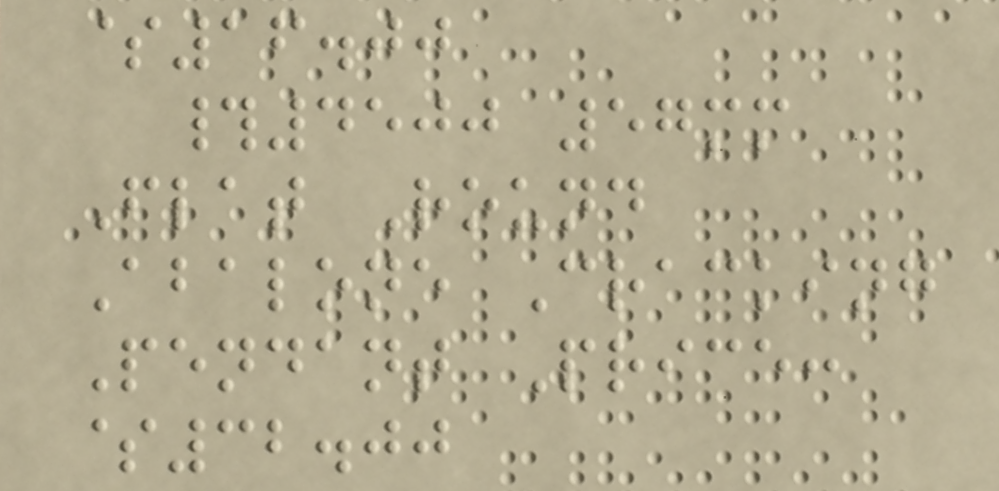$16.00
#4500 57mm
Flat Round
Abalone Cracking
Pendant Price:
$32.00
